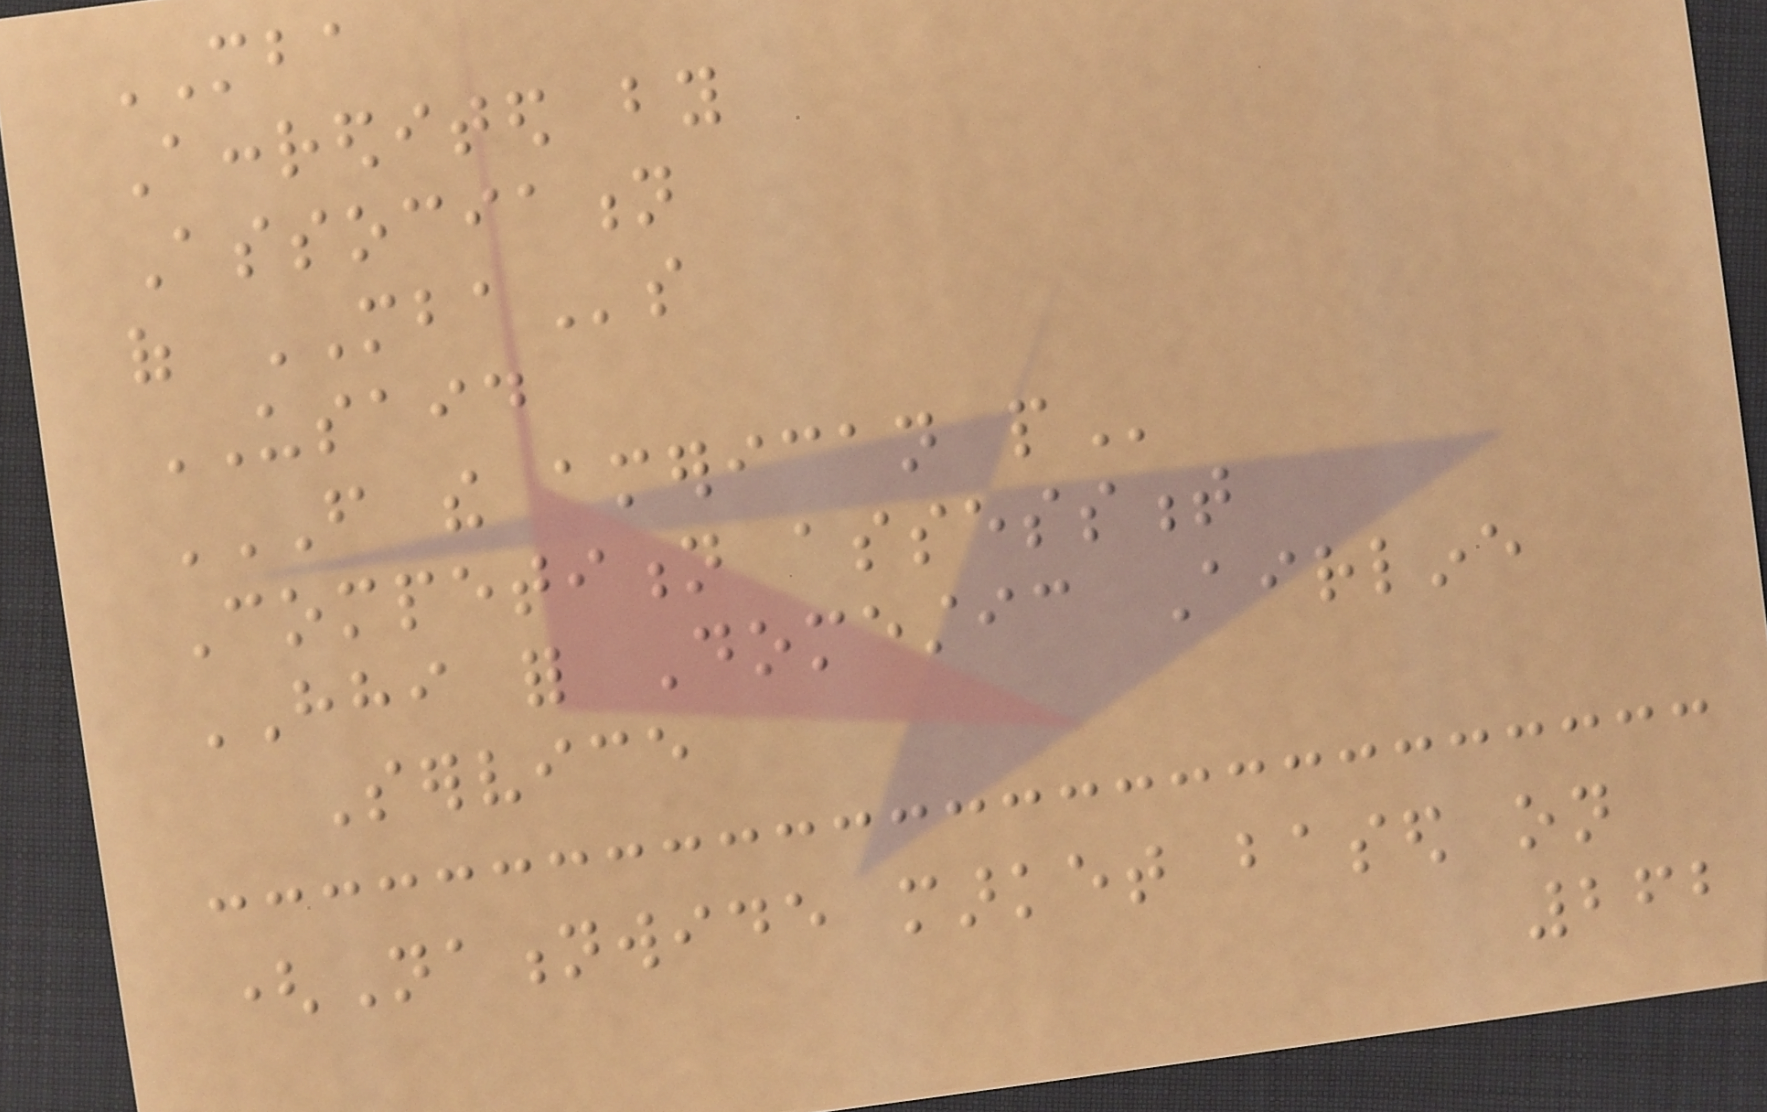MBA
Accredited by
Association
of MBAs
USAID
FROM THE AMERICAN PEOPLE
Competition assessment
HHI for Domestic Airline
Service
(Nationwide market based on
262
